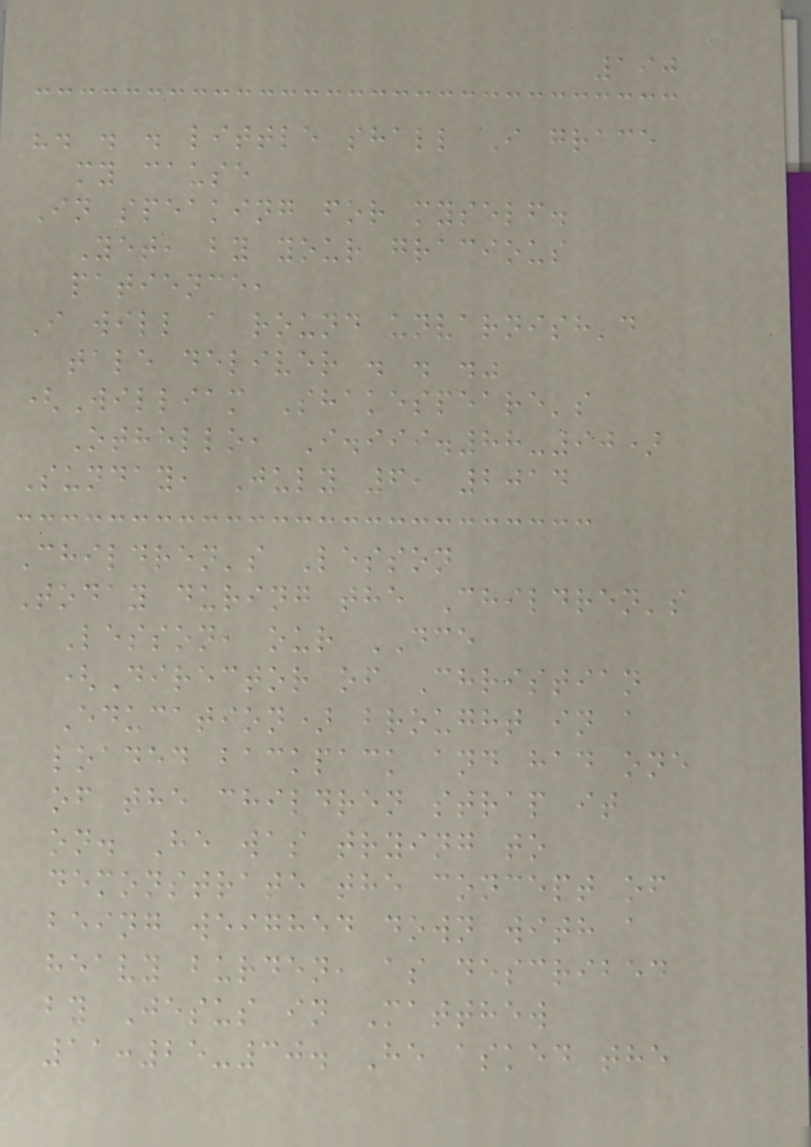190
". . . little shall I grace
my cause
In speaking for myself.
Yet, by your gracious
patience,
I will a round unvarnish'd
tale deliver . . ."
(William Shakespeare's
Othello, I.iii.88-90)
Sunday, July 6, 2014
Children's Lesson
Today during the Children's
Lesson, our DCE
(Director of Christian
Education) brought in a
loaded backpack and had one
of the children strap it
on. He was trying to
demonstrate the concept of
being weighed down with a
heavy burden, as described
by Jesus in Matthew
11:25-30. He asked the
